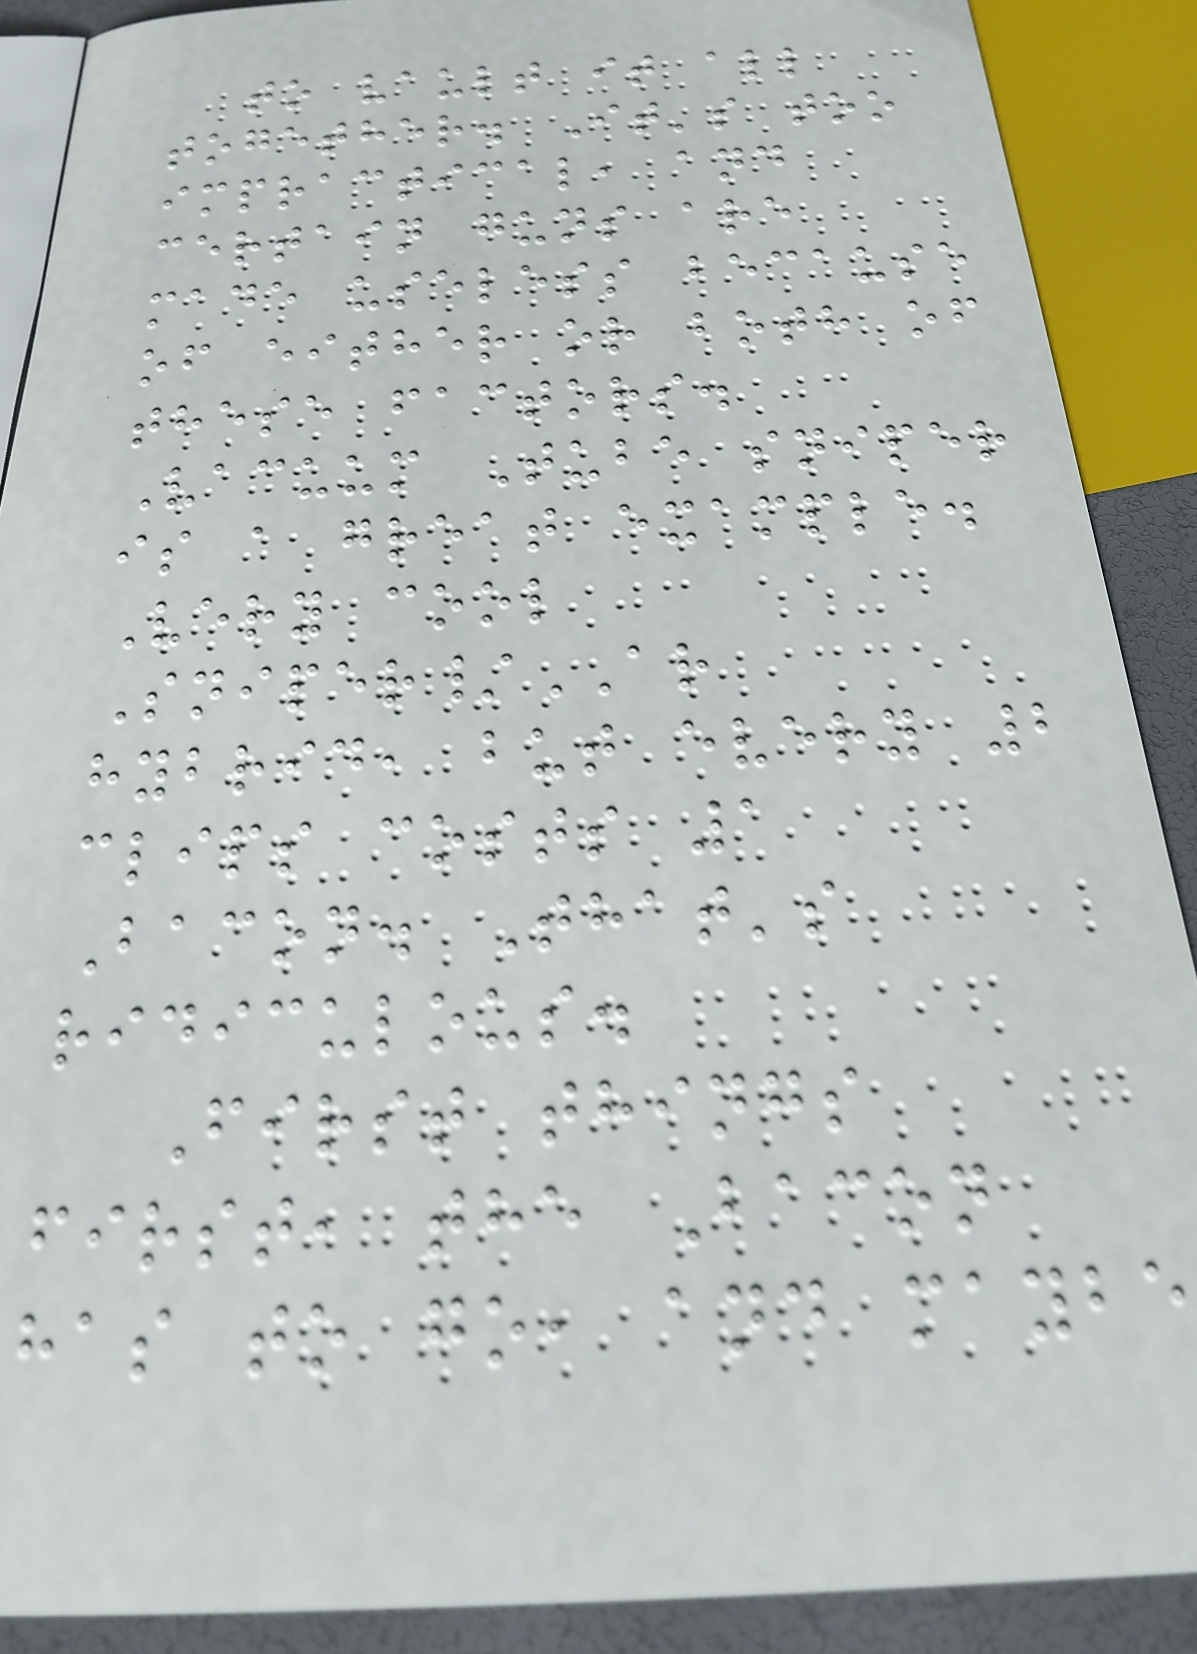to vault it all
together. It's too
impractical, and
certain guns are
made useless because
of either or both of
these factors.
Vacuum Tube sniper
is a great example.
Very cool
Sniper/AR
hybrid, but every 2
clips costs 1
Bacon. That's
ridiculous.
First things
first, the Bacon
has to go, and maybe
